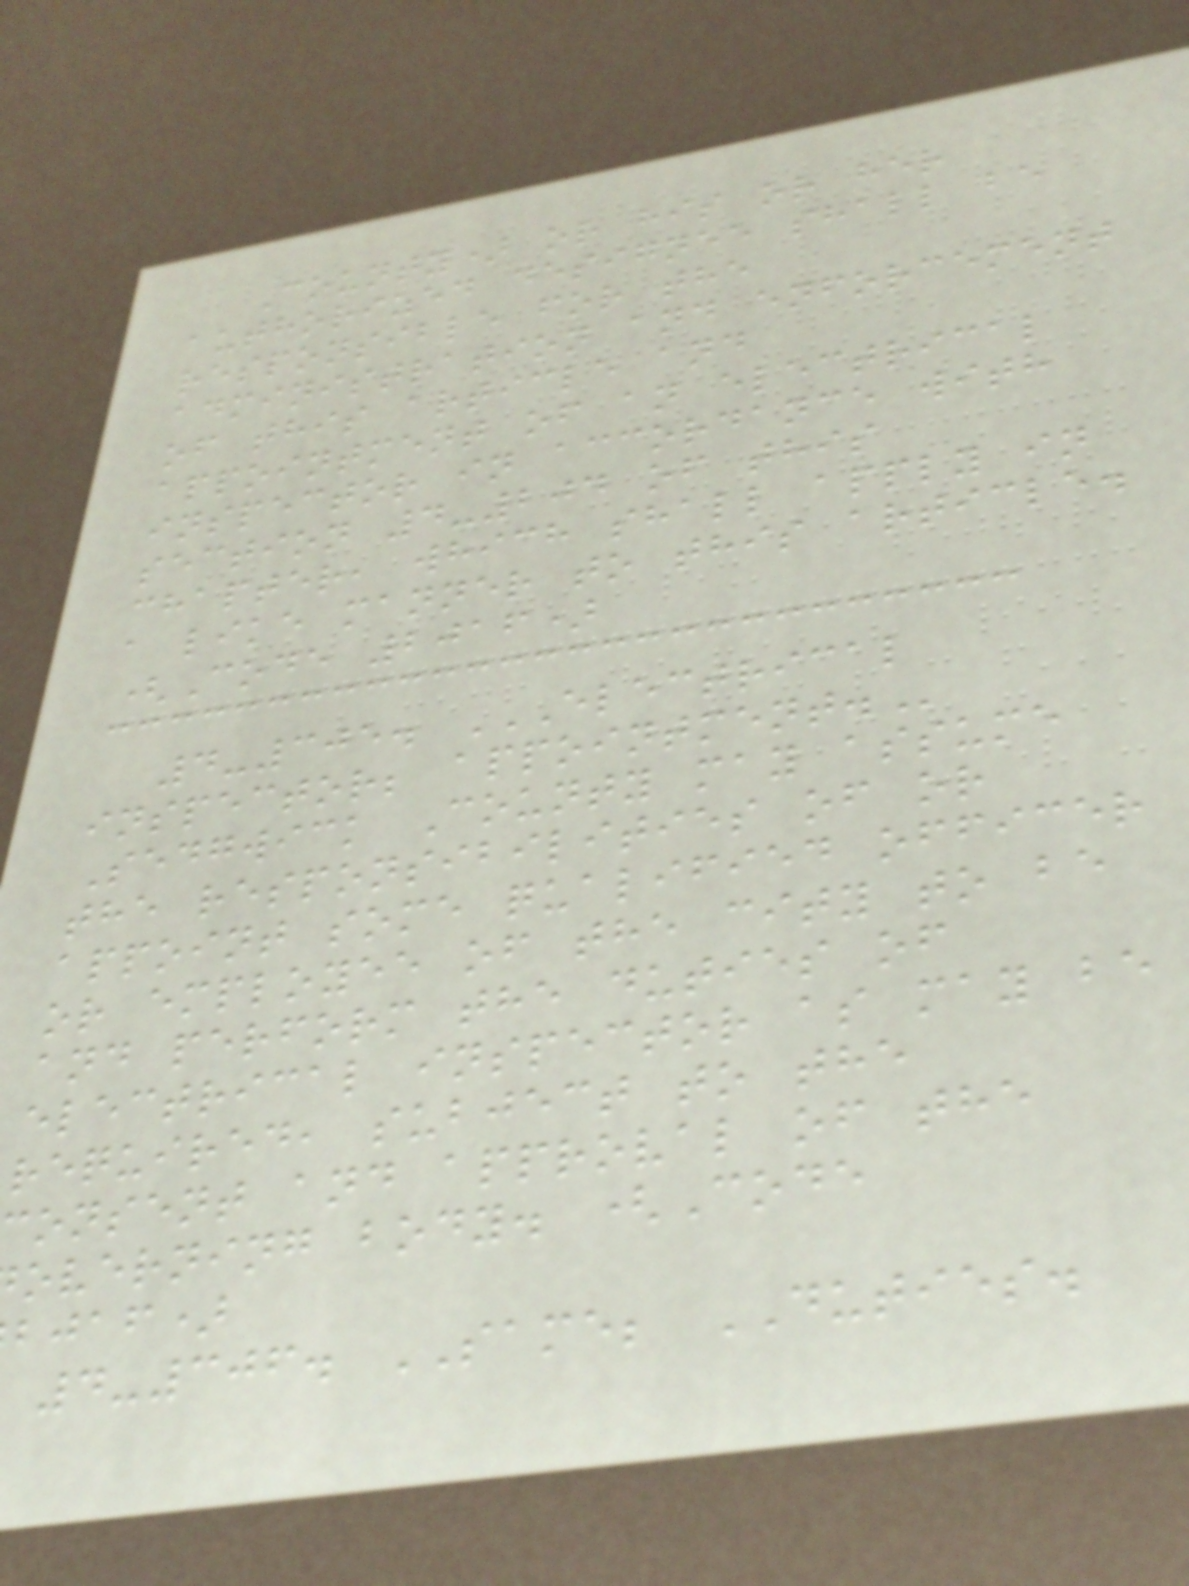County) or his or her
authorized designee shall be
responsible for the
administration and enforcement
of this article and
appointment of an electrical
inspector in accordance with
section 4-204 of this
chapter, which shall apply in
a like manner to this article.
(Code 2016)
4-305. ELECTRICAL
inspector;
Sedgwick County may assume
the responsibilities of or
appoint some qualified officer
or employee of the city to be
and perform the duties of
electrical inspector as may be
required, subject to the
onsent and approval of the
overning body. (Code
bjaf)
4-306. SAME; DUTIES.
